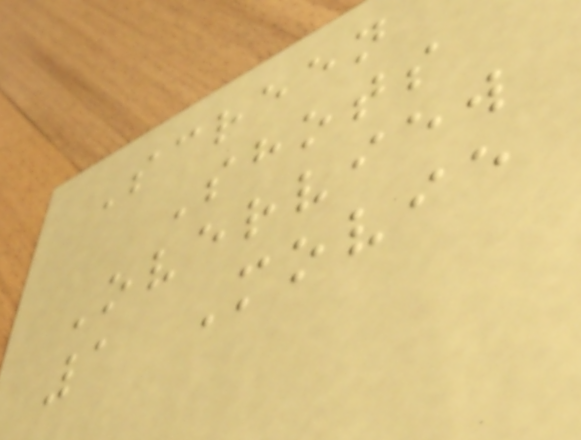Screen
Shots
Overview
1 Movie
